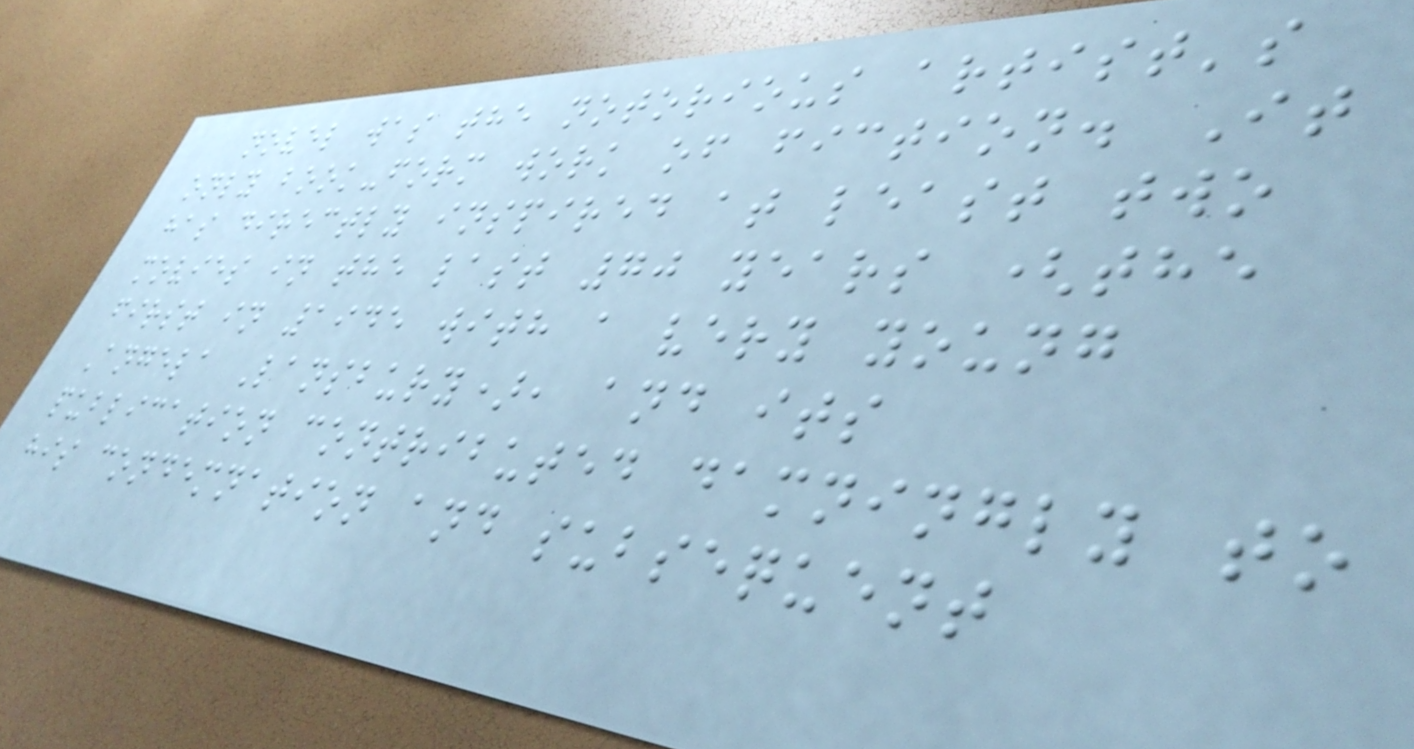novel was the notorious artist's
only book-form work of fiction. It
has directly inspired at least two
movies in the last 70 years (the
first in 1945 with a very young
Angela Lansbury), and its
publication contributed damningly to
his condemnation and subsequent
